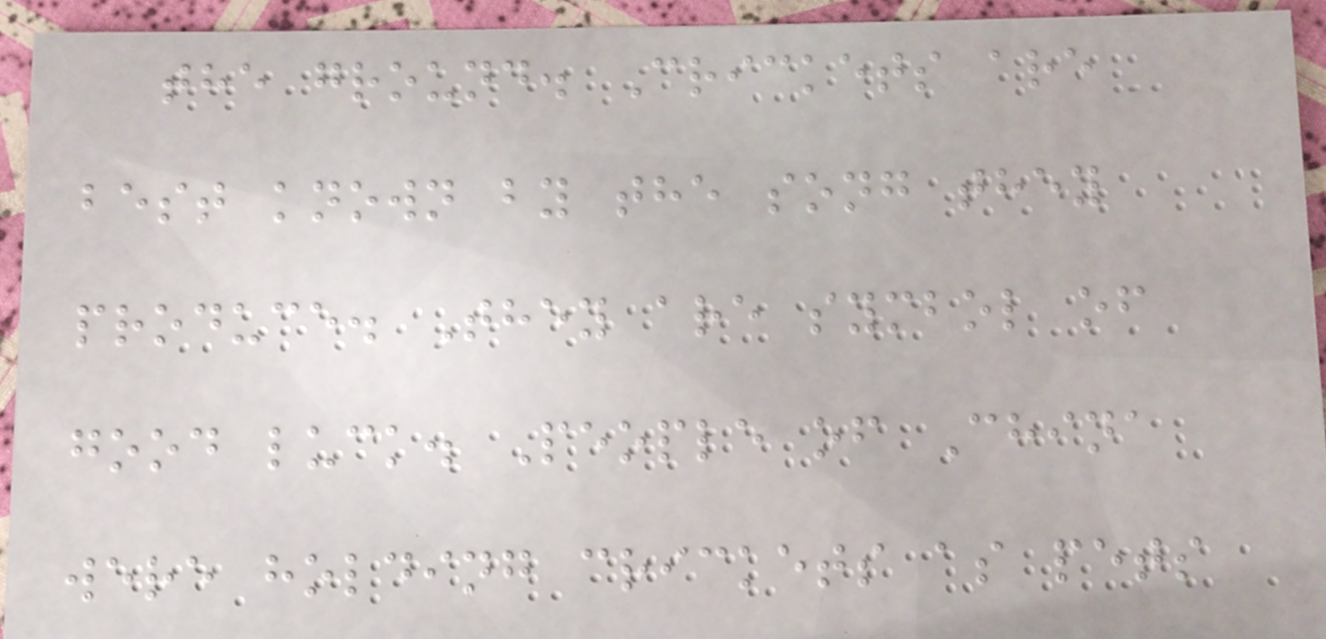the ground. Crickets are
best known by the song they
produce. They are symbol of
good luck. People of China
were holding crickets as pets
